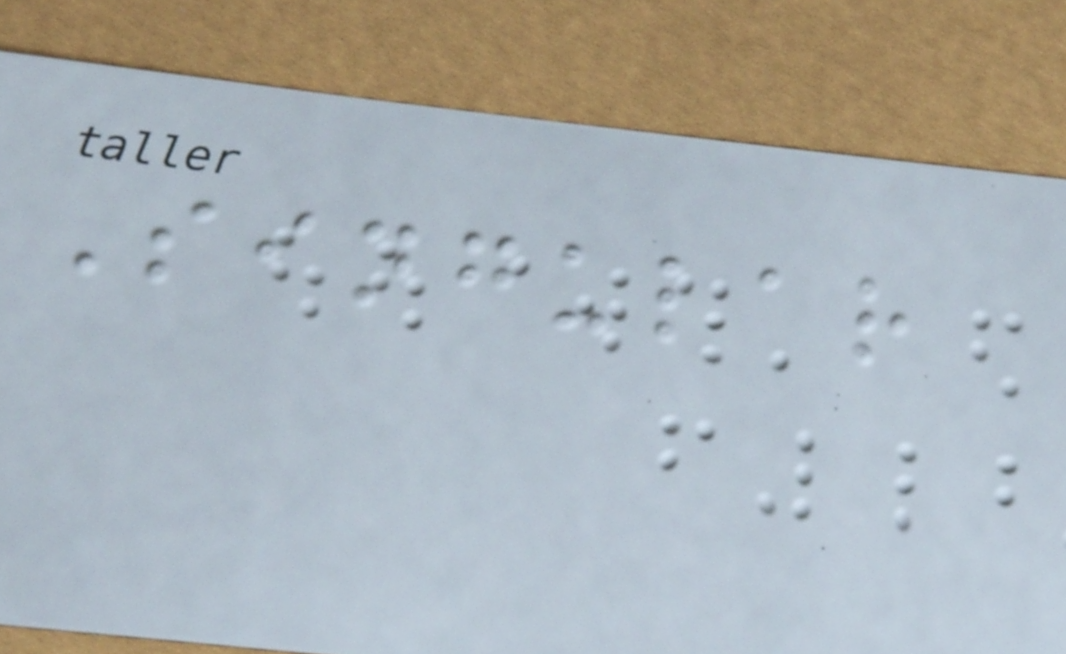Singular
